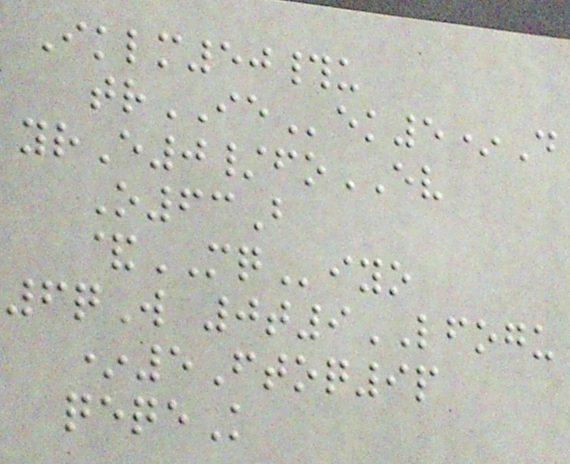Iklm50#u
trIEek5*D
yrE0/foEV
O63B
&MQiyo
6qW 0t9LFOGU
*5Ftoq9p
qeqeK
